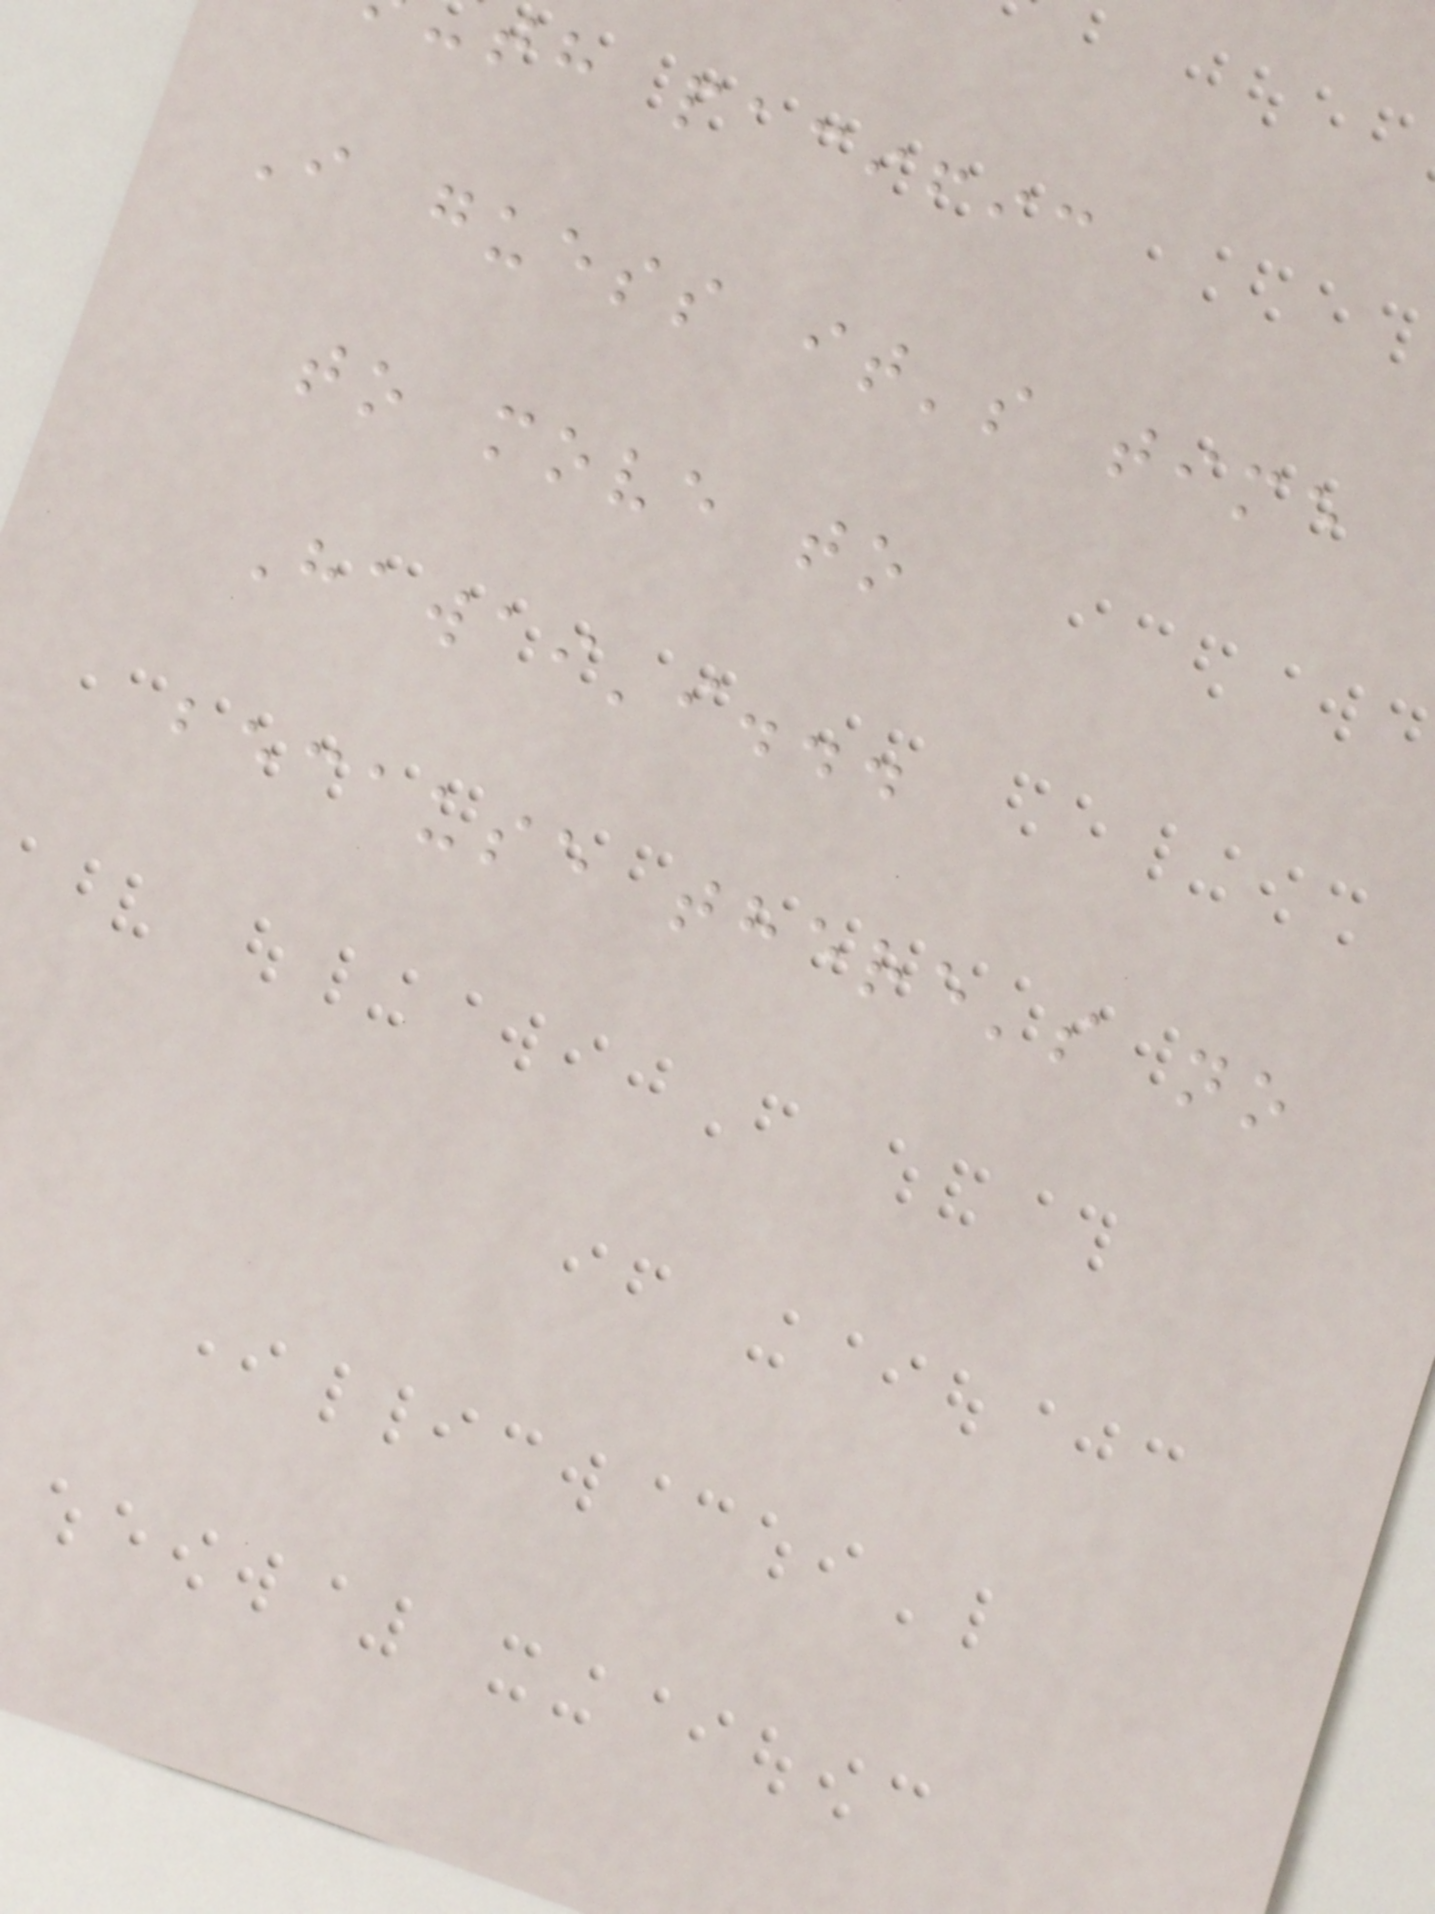th pacific
I guess it's time
to move to
Hawai'i...
because there's no
